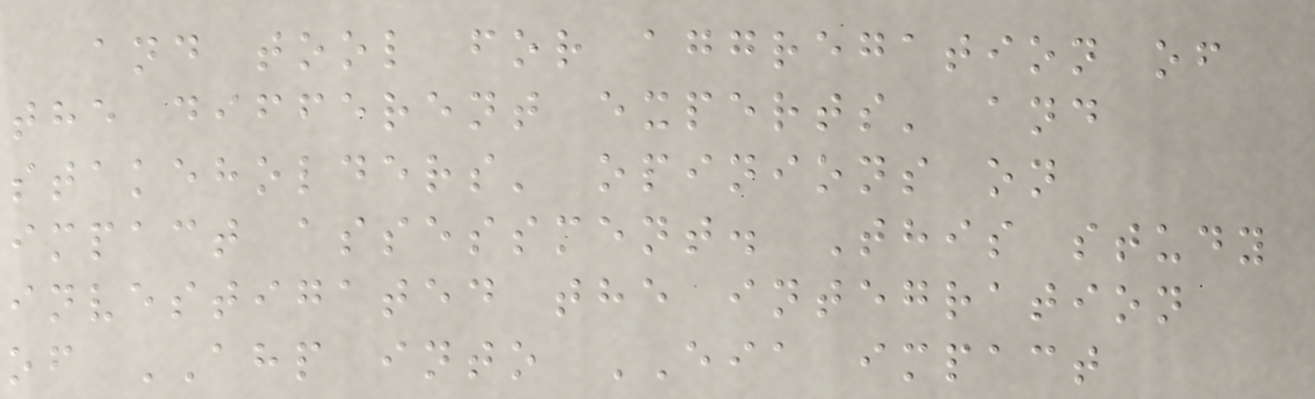and tool for aggregation of
the different experts' and
stakeholders' opinions on
impact assessment. This study
investigated the integration
of AHP into EIA impact
